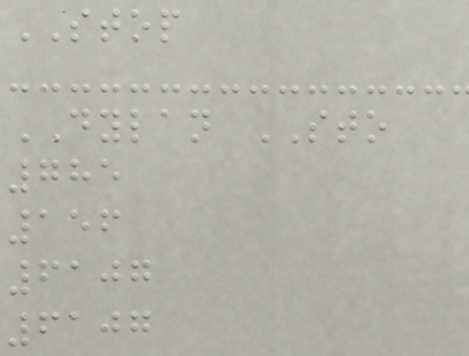STOP
DYLAN STO
785
156
6107
6107
